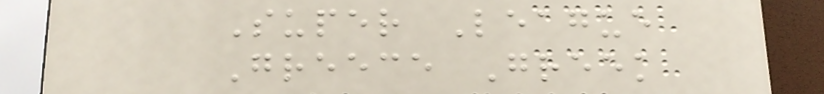Super League
Greece Greek
